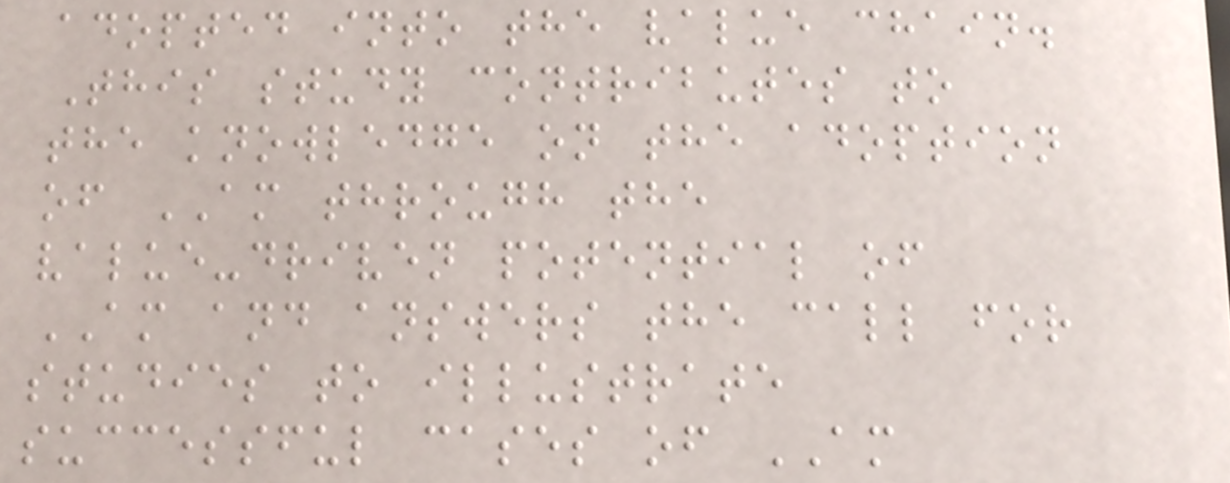adopted into the value chain.
This study contributes to
the knowledge on the adoption
of AM through the
value-driven potential of
AM and answers the call for
studies to illustrate
successful cases of AM
